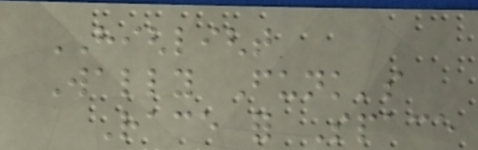HIGHLIGHT
Wally Funk's
Race for Space
